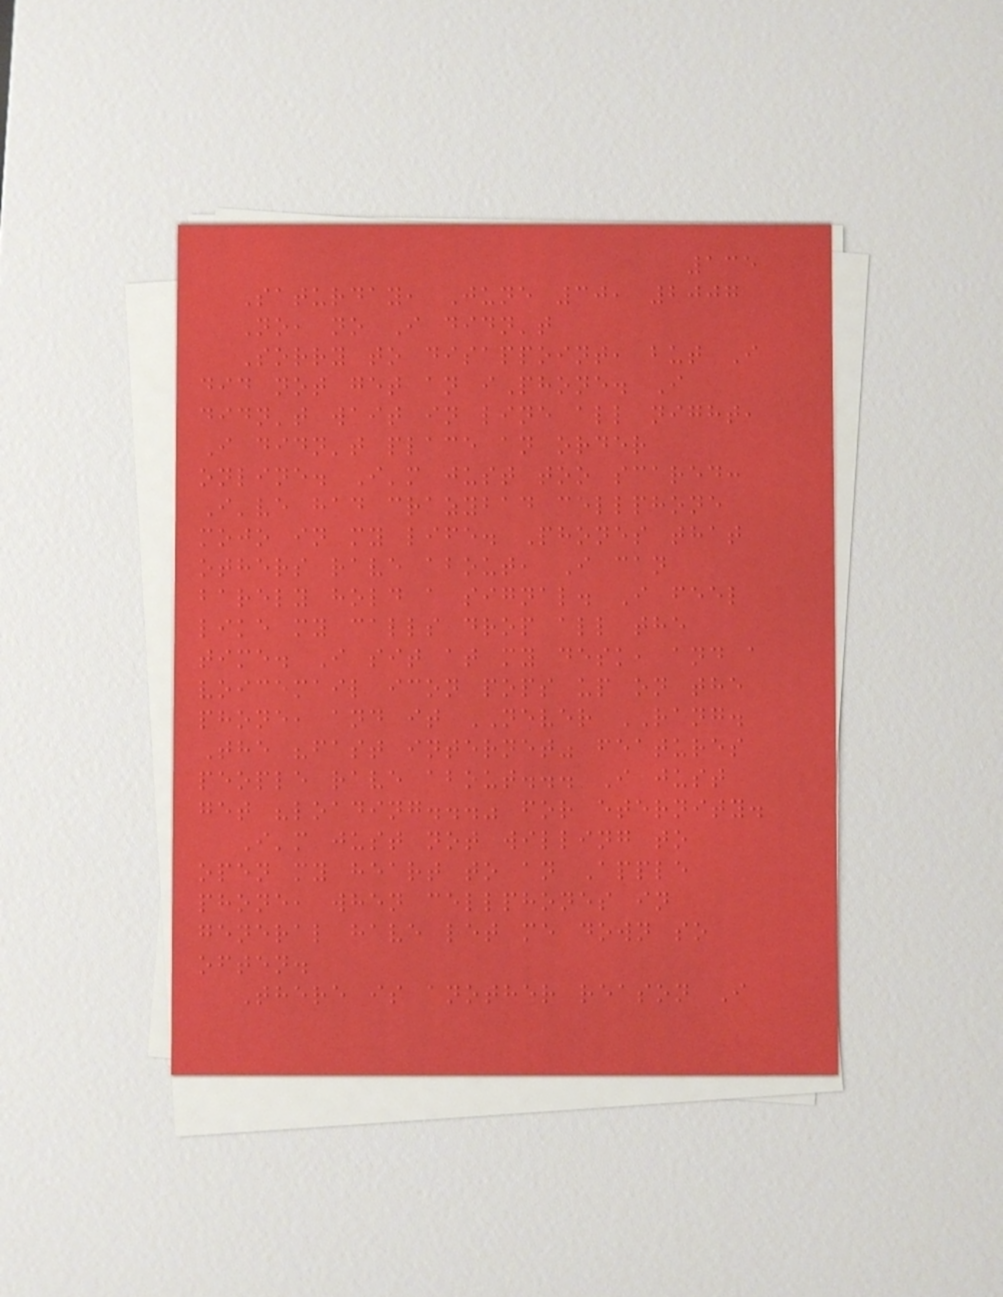135
Saturday, June 30, 2007
No, no I didn't
Sorry to disappoint, but I
did not get an iPhone. I
didn't wait in line all night,
I didn't place an order
online. I'm just too scared:
I've had crazybad cellphone
mojo in my life. Phones that
others rave about, I can
barely hold a signal. I feel
like my calls drop all the
time. I sit at my desk, and a
voicemail icon pops up on the
phone, and it NEVER RANG.
The "fast internet" features
people rave about... I just
get "loading..." for eternity.
I'm just not willing to
open my heart to an Apple
phone, when cellphones in
general have let me down so
often.
There is another reason I
